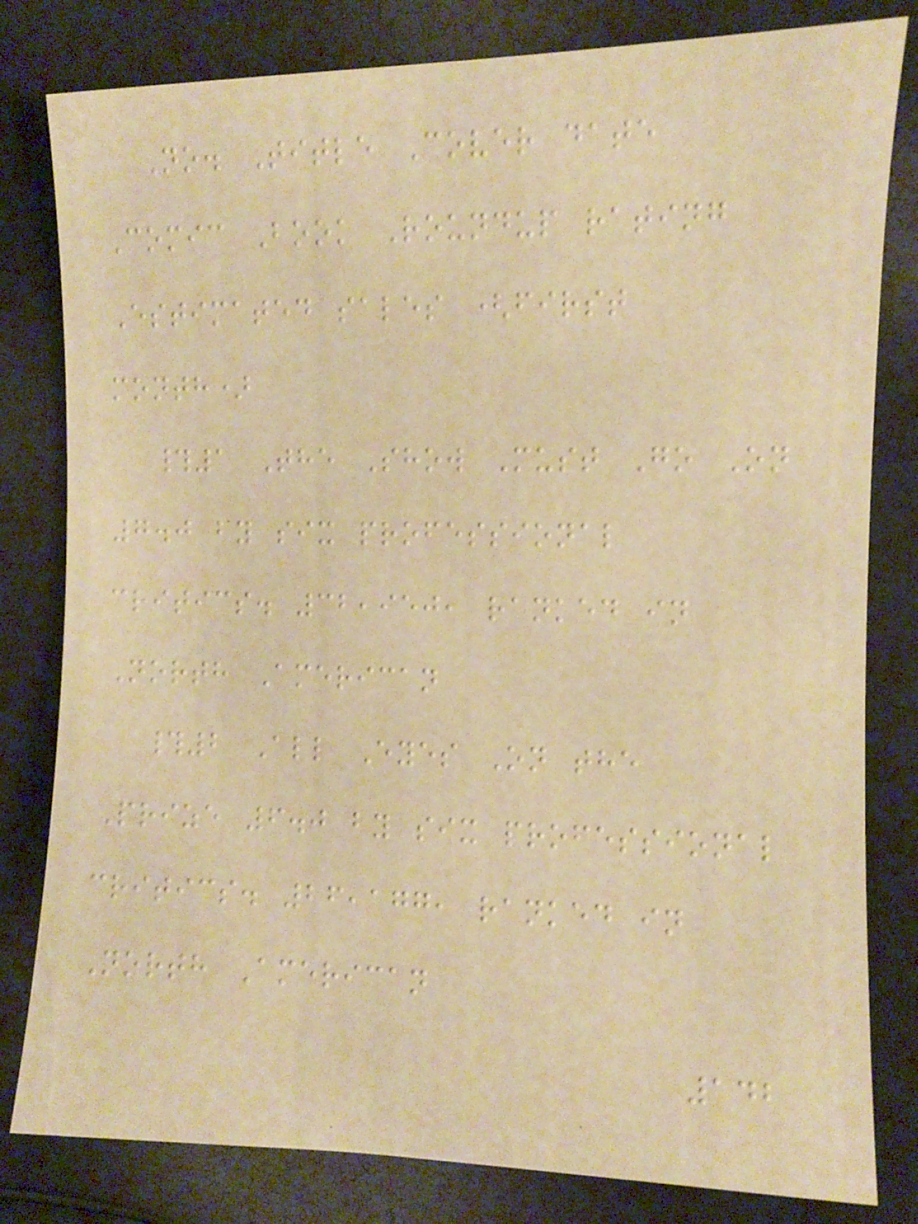No. Title Cover date
Comic Book Roundup rating
Estimated sales (first
month)
#1 The Show Must Go On
7.0 by six professional
critics. 32,950, ranked in
North American
#2 All Eyes On the
Prize 6.0 by six professional
critics. 26,177, ranked in
North American
142
